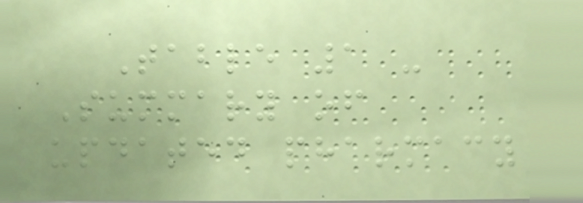Table 1 -
Summary of
updated pharmacy
